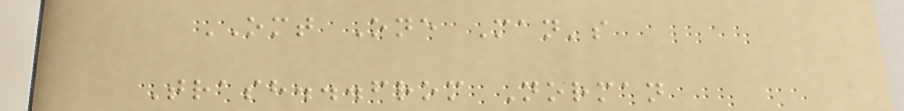OMT One Man's
Trash...from Norman
